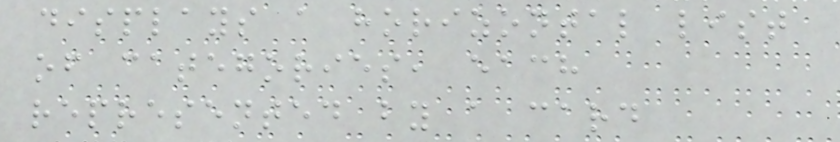displays a horizontal list
of categories, each
represented by a card
